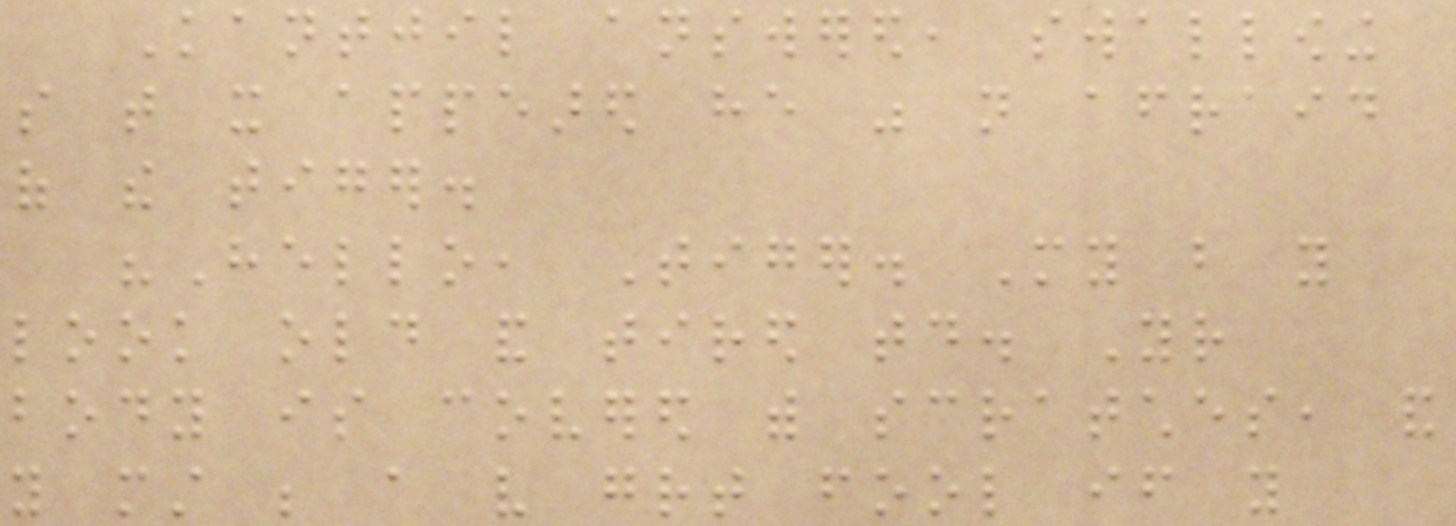Kantjil answered, swallowing
so that it appeared he was not afraid
of the tiger.
"Hello, Tiger. My but you
look old and tired today. Your
body is covered with scratches, and
you must be a very great fool if you
